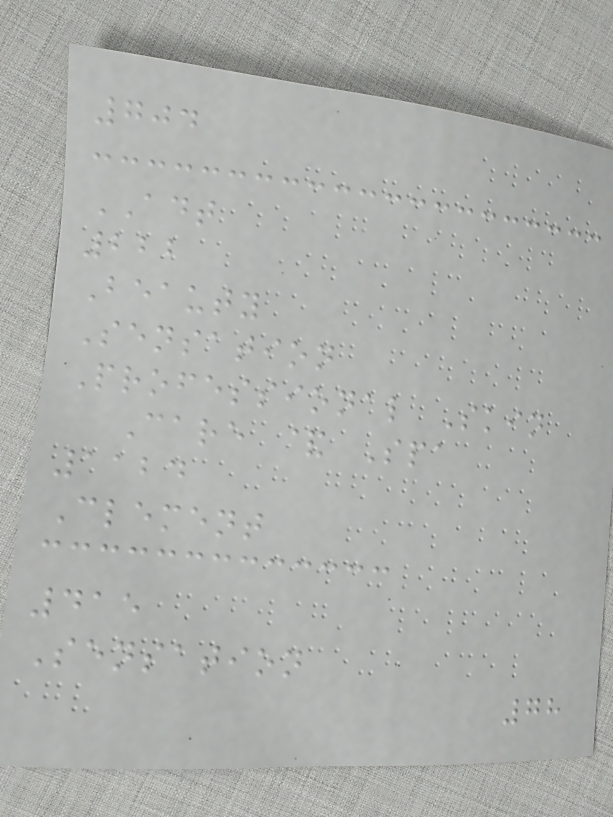704
ADT
222
Beauty
Sensation
Professional Skin
Care & Spa
1124
Clement
415
Sensation
78
